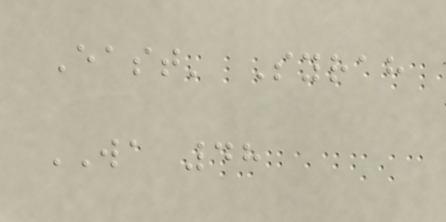East' Syrah
WA 48
